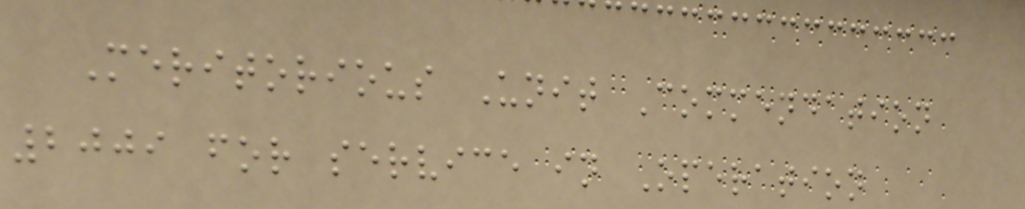Meritorious Unit Commendation
2009 for service in Operation
